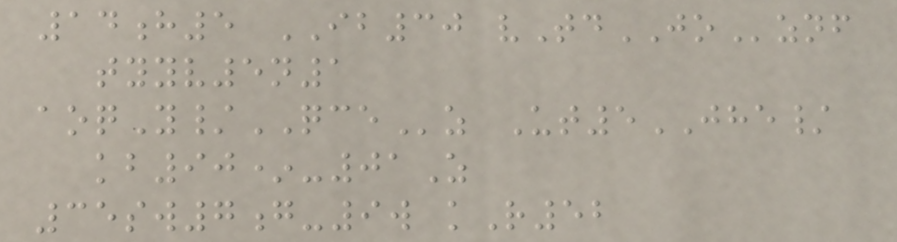14h5 IB30 vTdJOznf
tyyv5n1
aoqY/QCEz Ut5JHE/
kb90*-01Z
35sw7g-9w kR52
